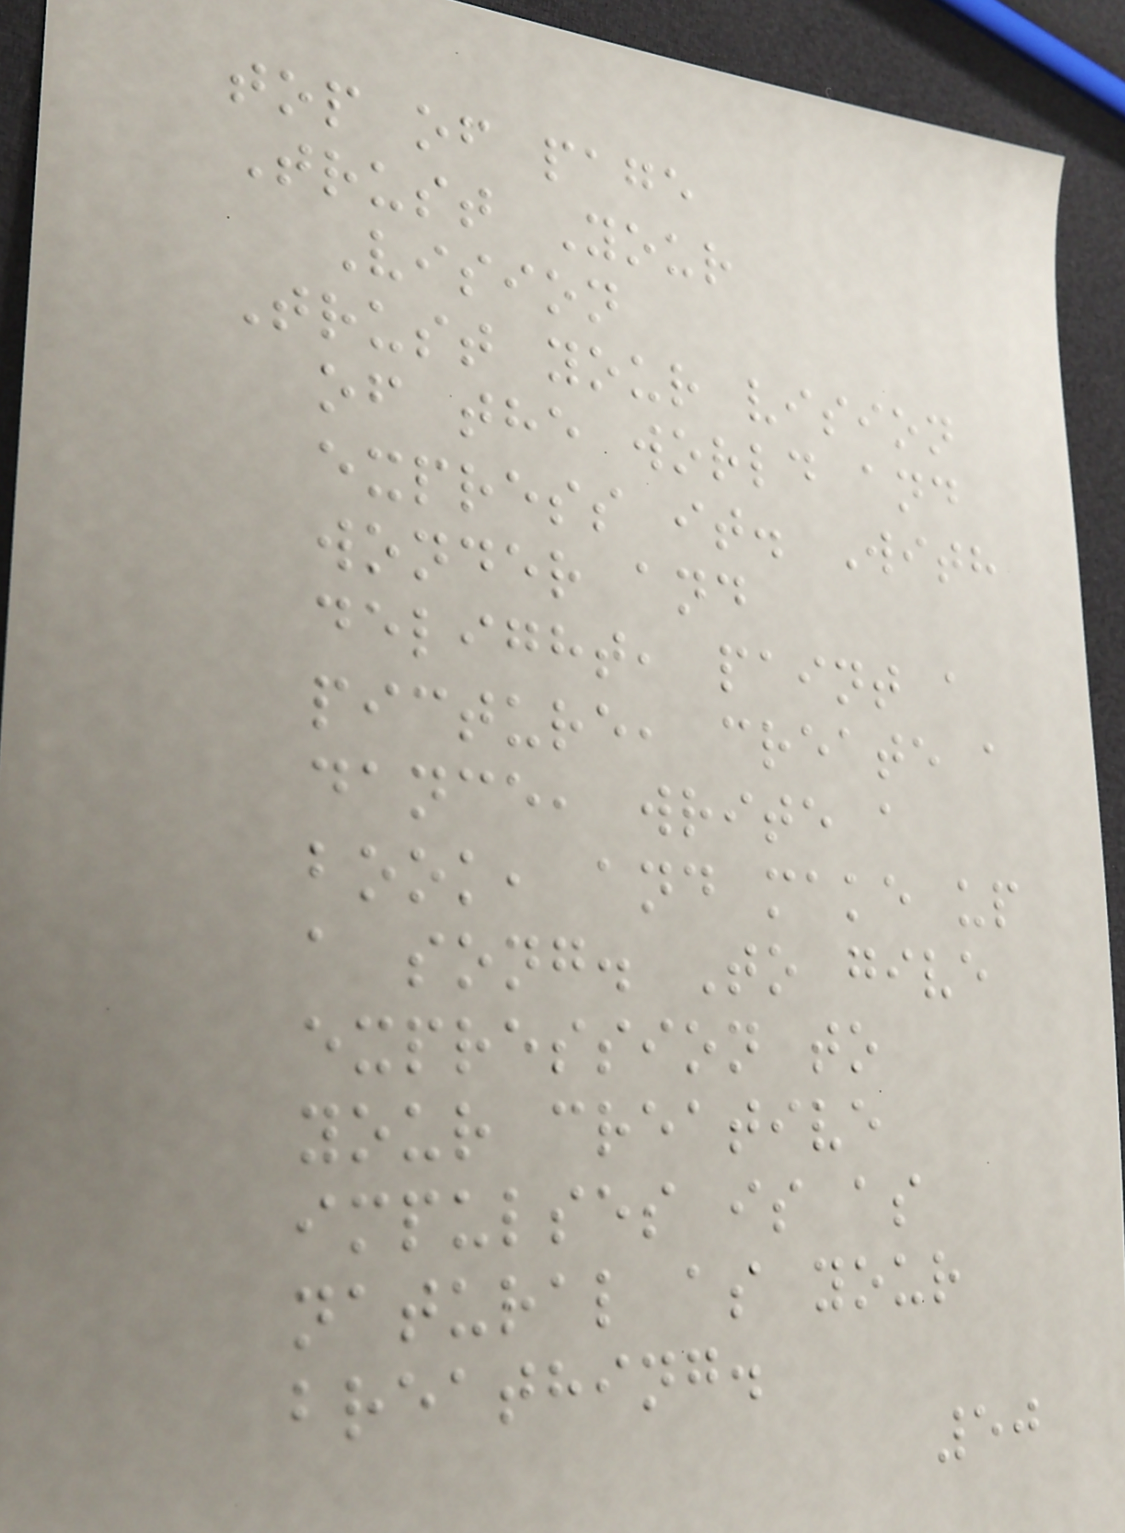top of page
Trust Your
Vision
Trust your vision
of the world and
express it. With
wonder and
delight, paint a
picture, create a
dance, write a
book, and make up
a song. To give
expression to
your creative
impulses is as
natural as your
breathing.
50
